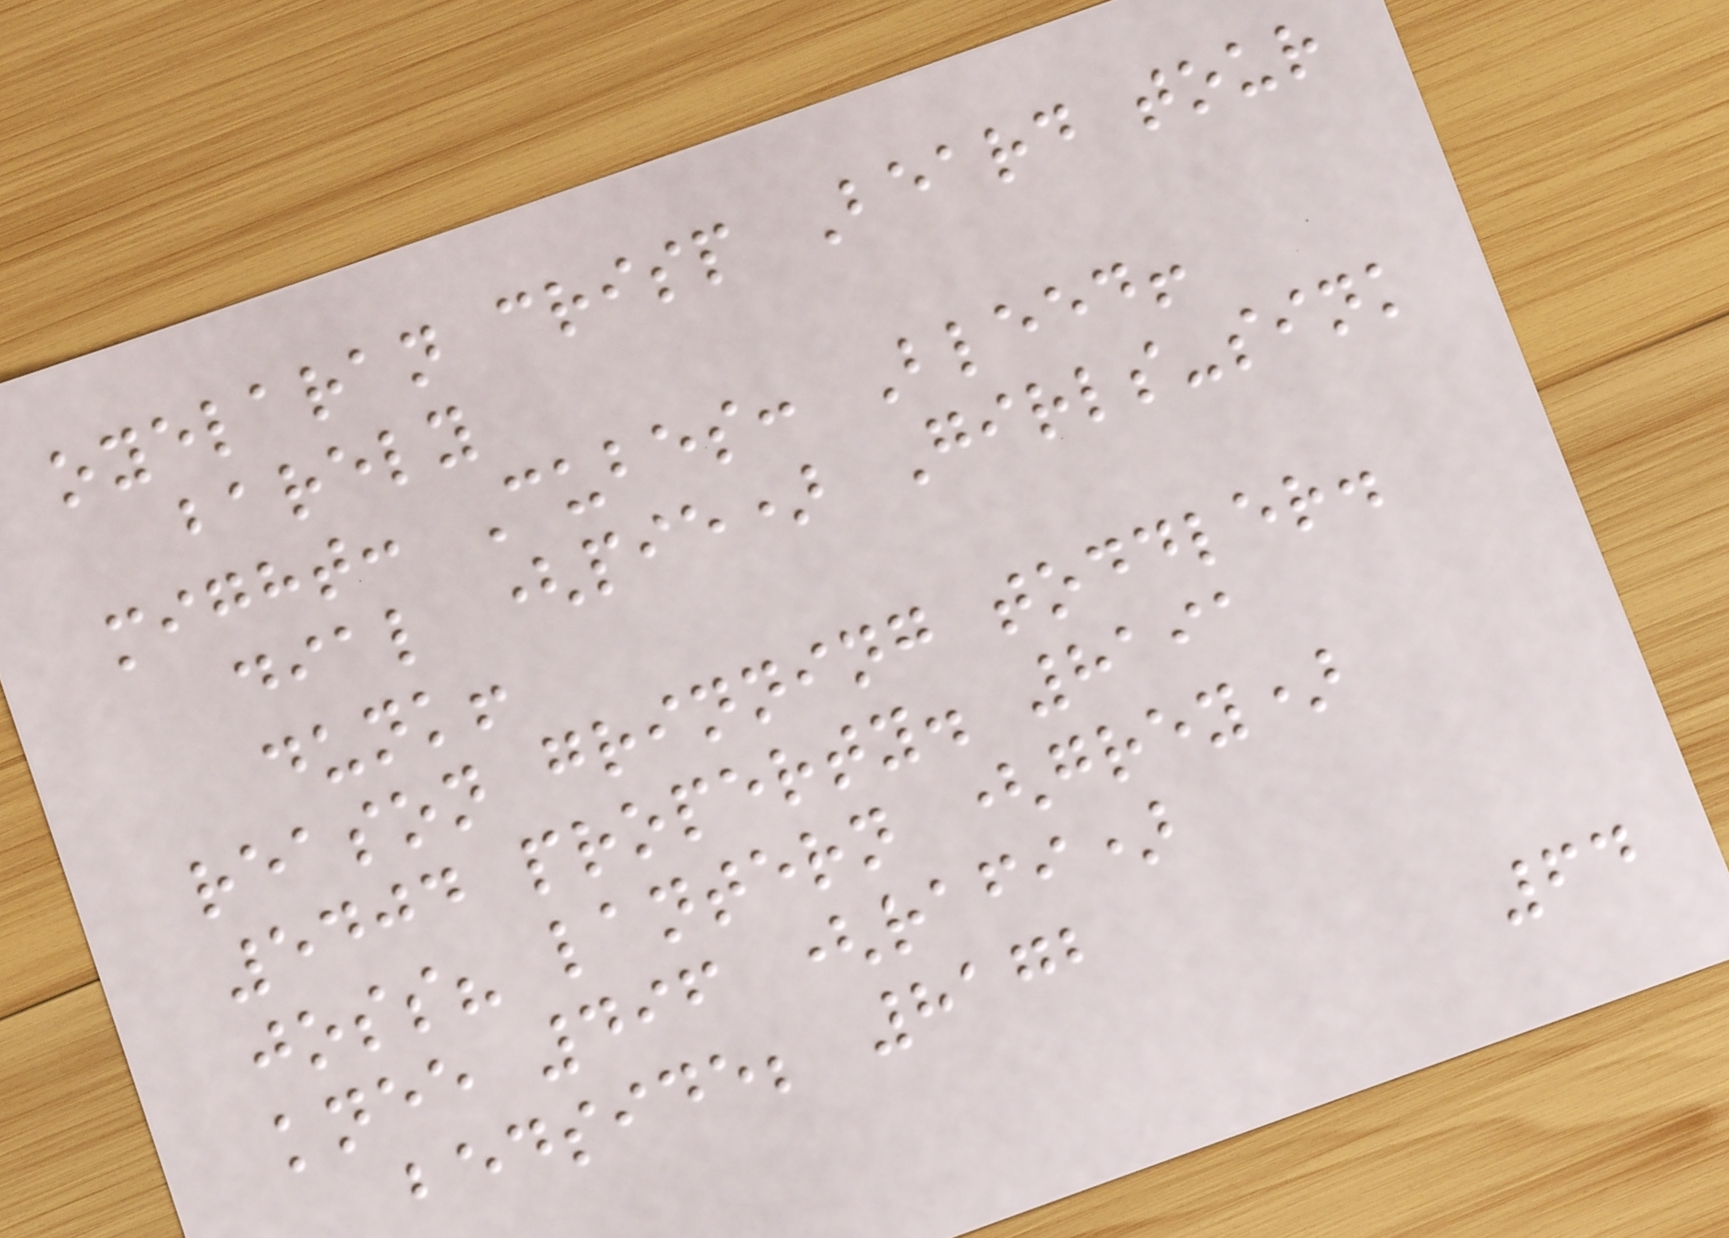oyelaran crisp Beard tour
barely
might: Cubes: Bleed!
dial (pie) Girls-sink
dunk!
reason grinning toddler.
5404 property. 8191
joss? lantern (grey)
knee 496 (rafi)
bedside; 8172
64
